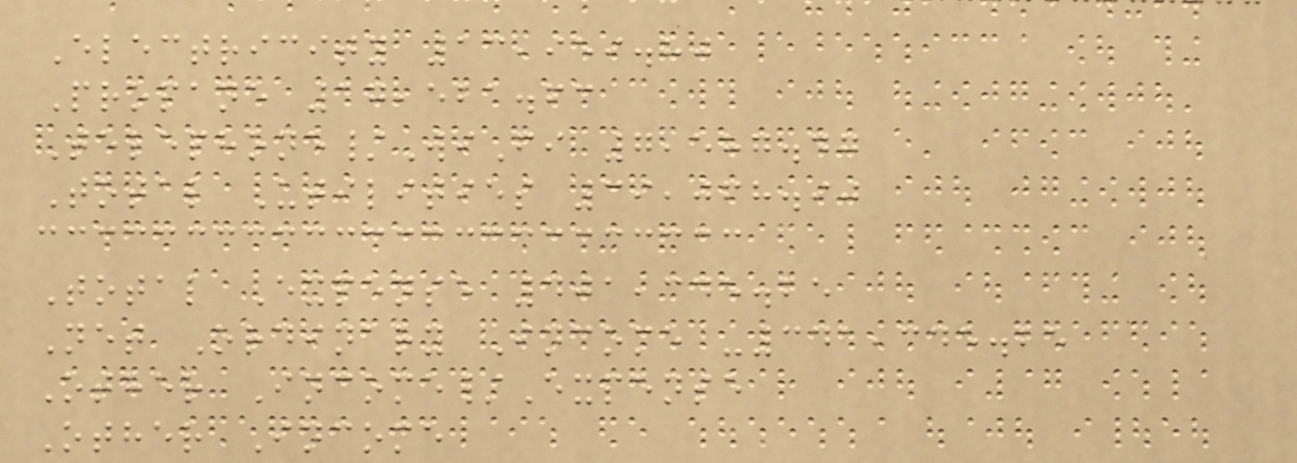Electricity 13,959.80
Propane 17,521.63
Telephone/WiFi 7,587.47
Total Utilities 39,068.90
Total Expense 401,345.25
Net Ordinary Income -341,345.25
Other Income/Expense
Other Income
